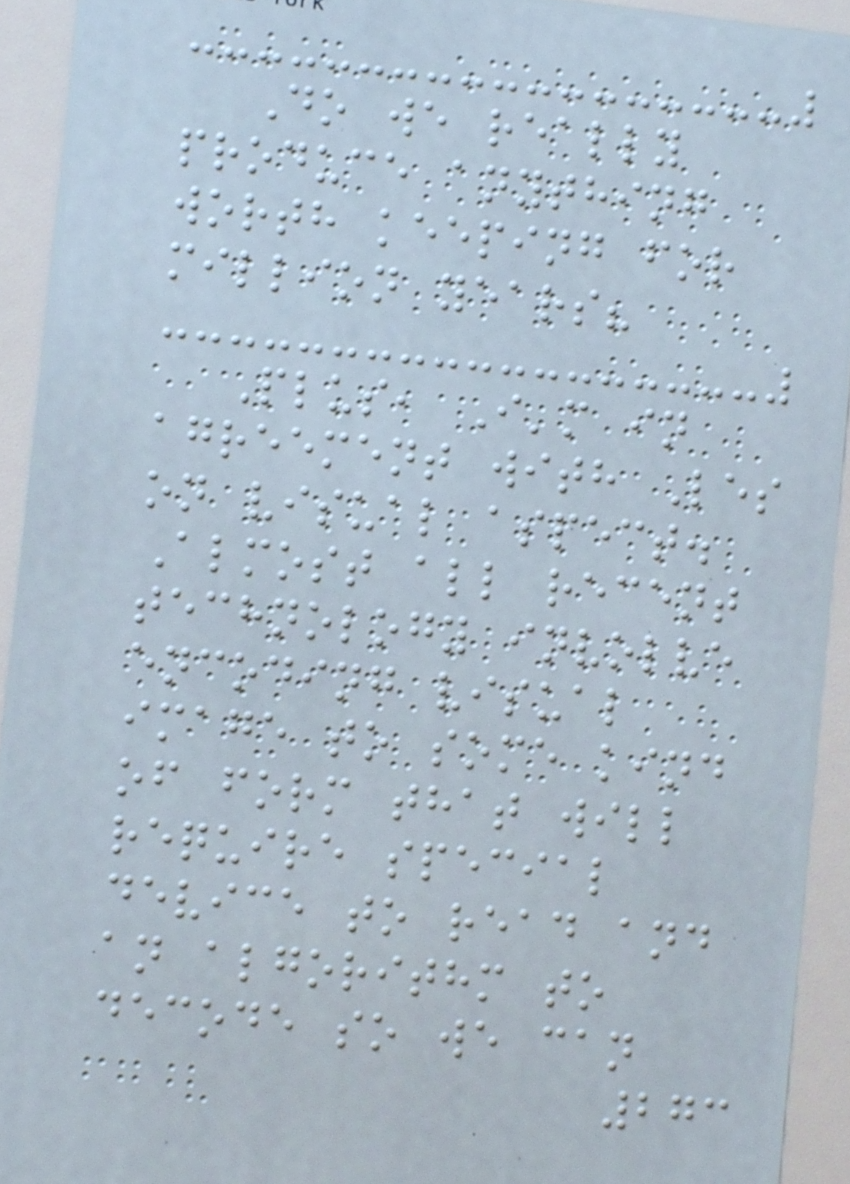Do we really
produce anything
worth keeping for
million years?
Plus, I'm in
agreement with Les
on visual aspect.
Almost all recent
technology involve
encoding visual
image to some kind
of form that will
require special
device to read and
an algorithm to
decode so we can
273
